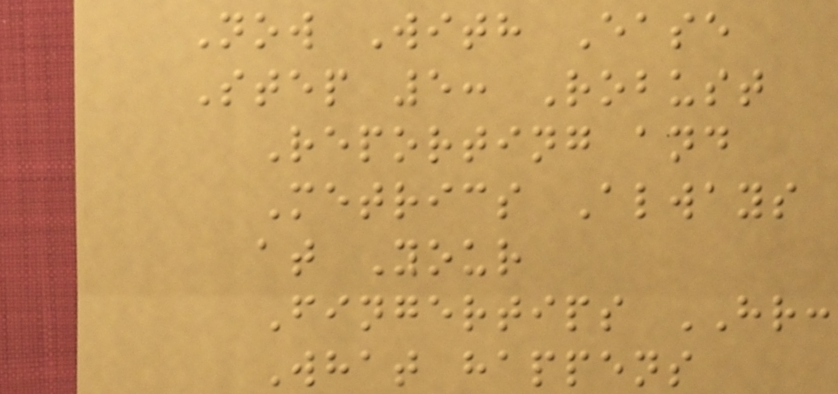Now With Ease
Step 5: Robust
Reporting and
Metrics Always
at Your
Fingertips HR:
What happens
